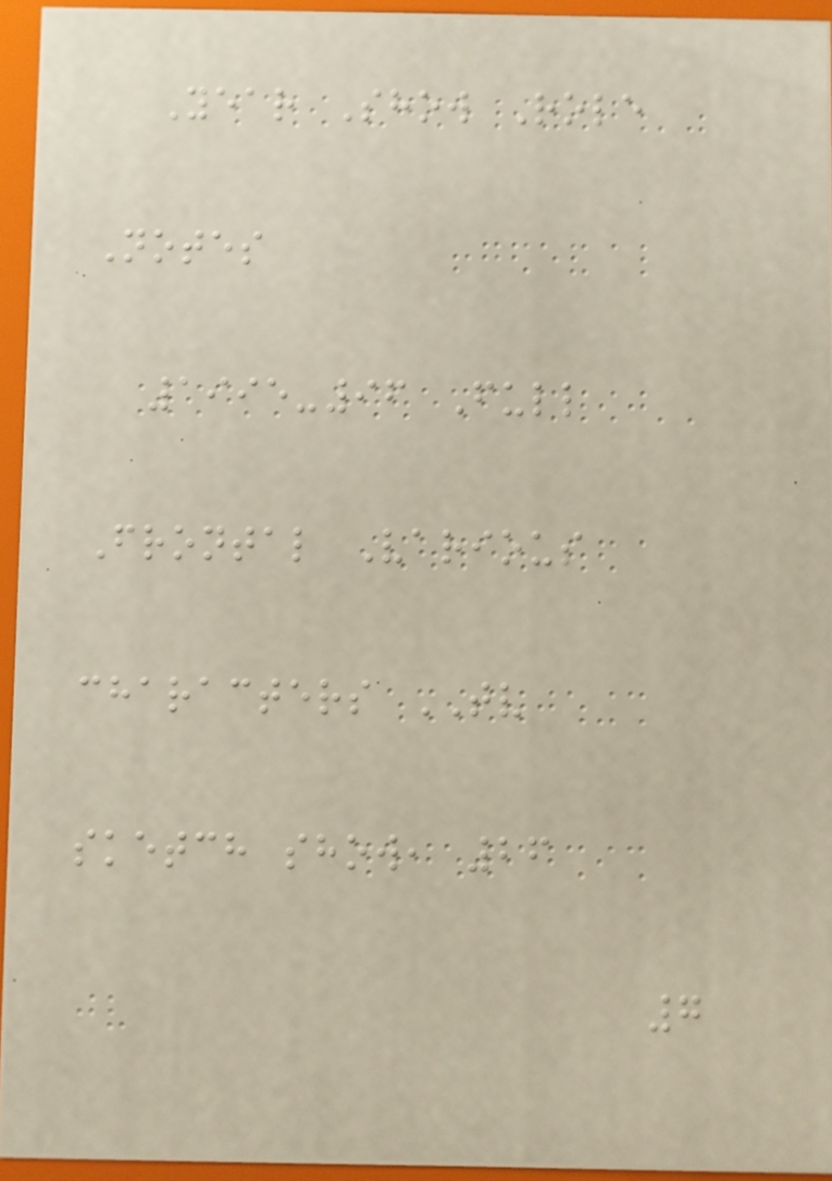Year Show Role
Notes
1995-96 Full
Frontal Various
characters TV
sketch show, 26
7
